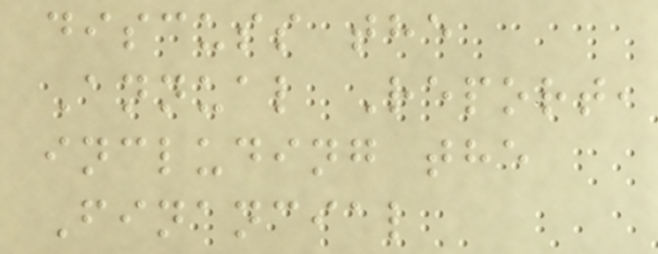discuss the
Annual Report,
including the
Financial
